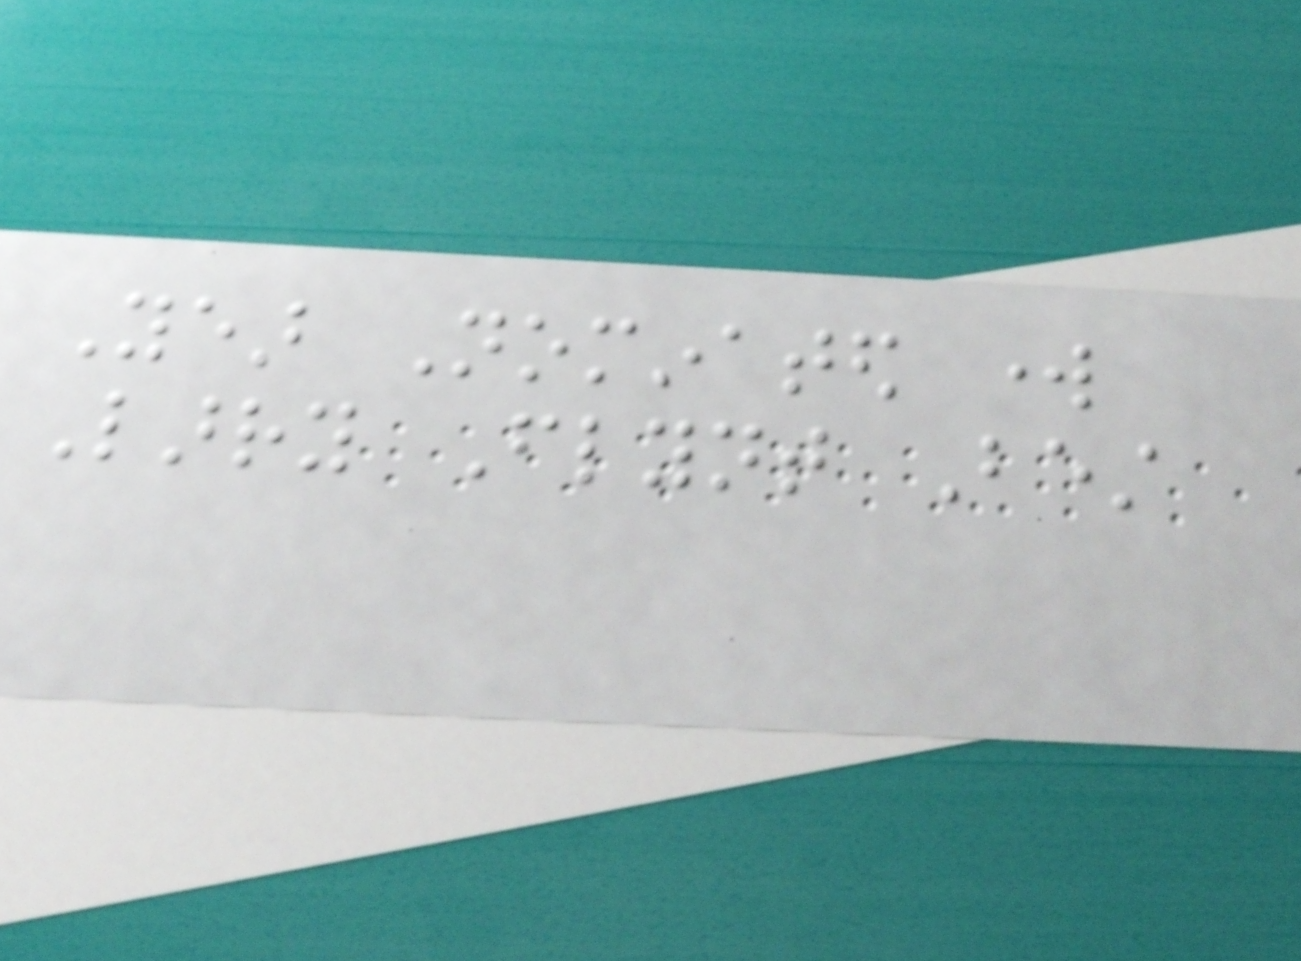Year Nominated work
Larry Flynt Best
